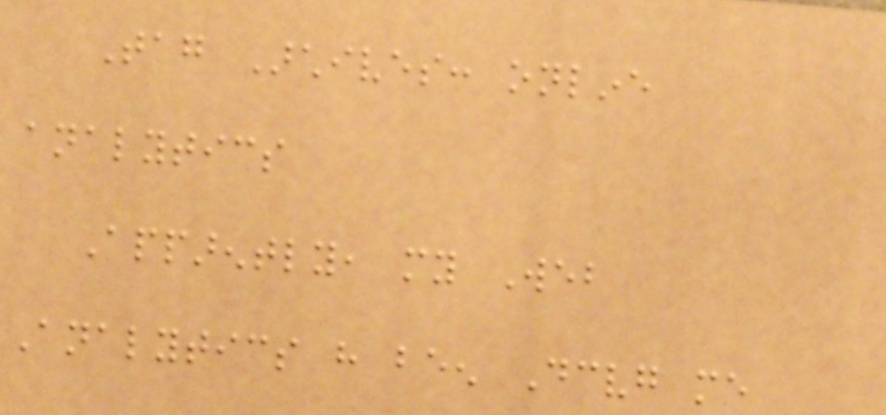Tag Archives: online
analytics
Apparently, my Web
Analytics have been Deceiving me
